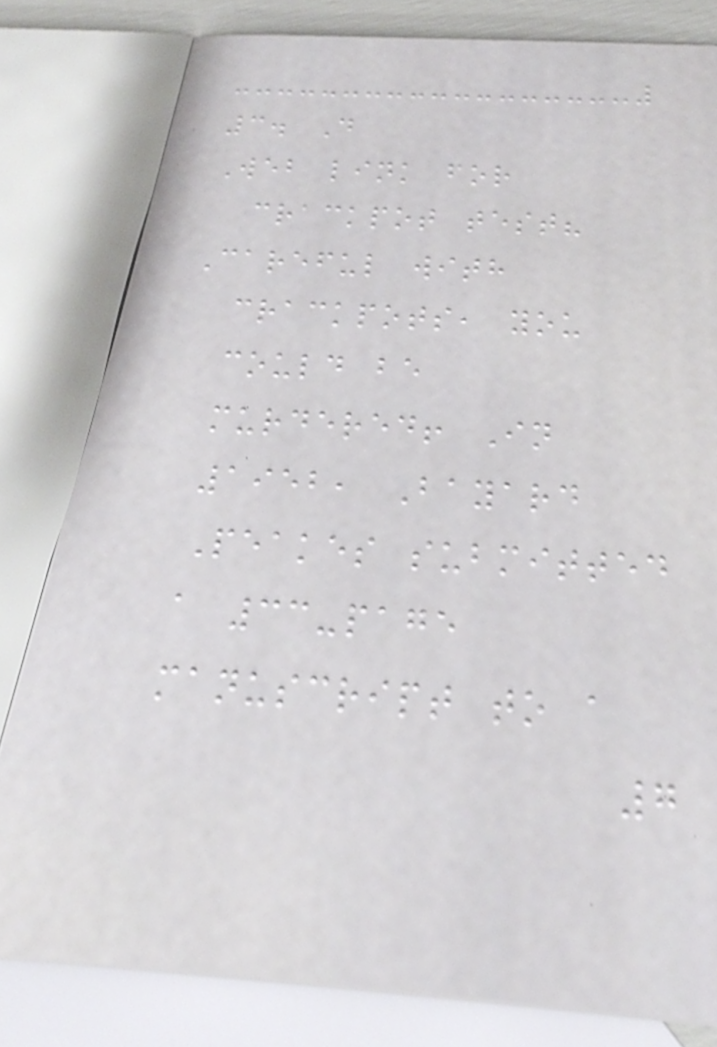3. D
Web link for
crackpot test?
Careful with
crackpots, you
could be
murdered! In
1952, Bayard
Peakes submitted
a 33-page
manuscript to a
7
